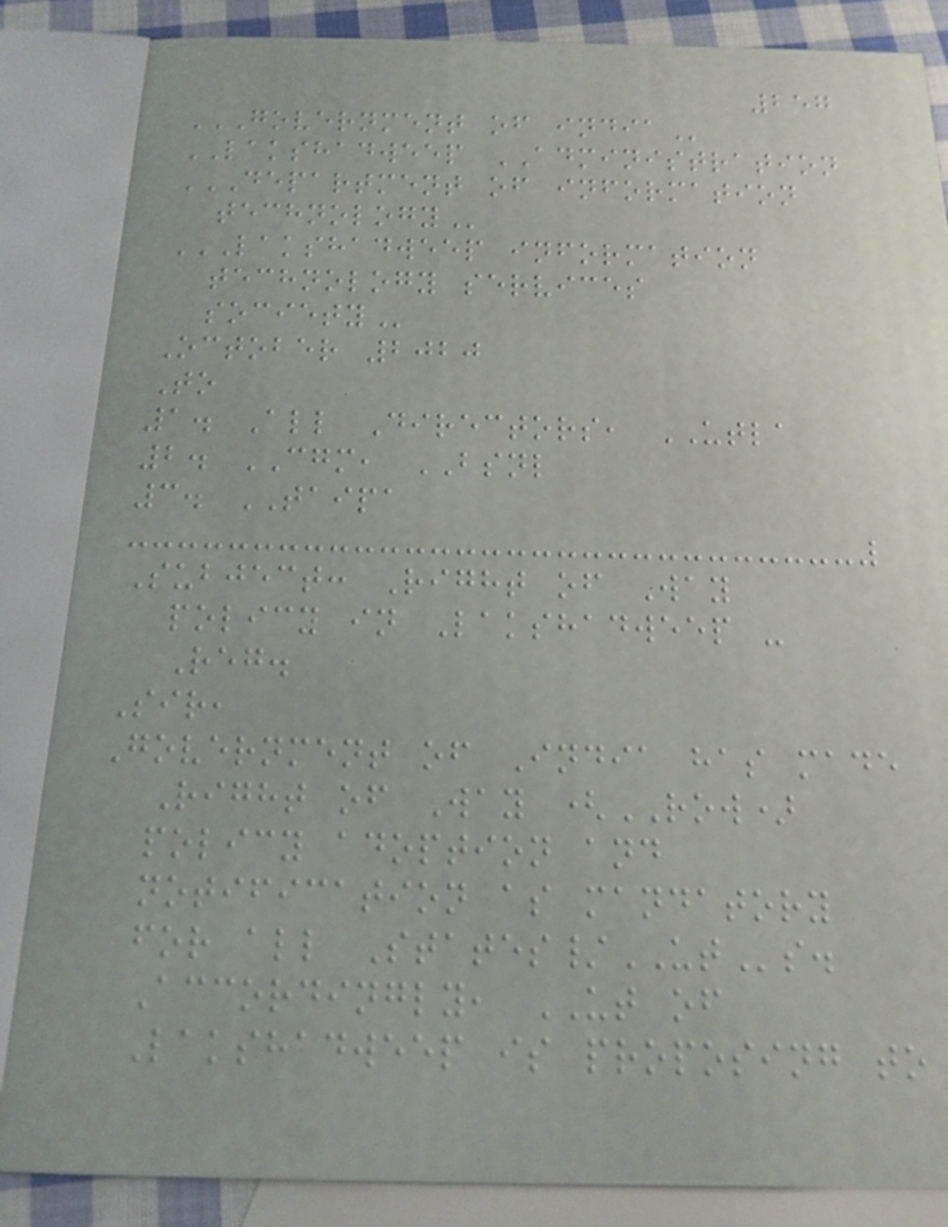257
GOVERNMENT OF INDIA
LAKSHADWEEP ADMINISTRATION
DEPARTMENT OF INFORMATION
TECHNOLOGY
LAKSHADWEEP INFORMATION
TECHNOLOGY SERVICES
SOCIETY
October 2020
To
1. All Directors, UTLA
2. CGM, BSNL
3. TAIPA
Subject: Right of Way
policy in Lakshadweep -
Reg.
Sir,
Government of India has made
Right of Way (ROW)
policy adoption and
notification as mandatory
for all States/UTs.
Accordingly, UT of
Lakshadweep is proposing to
